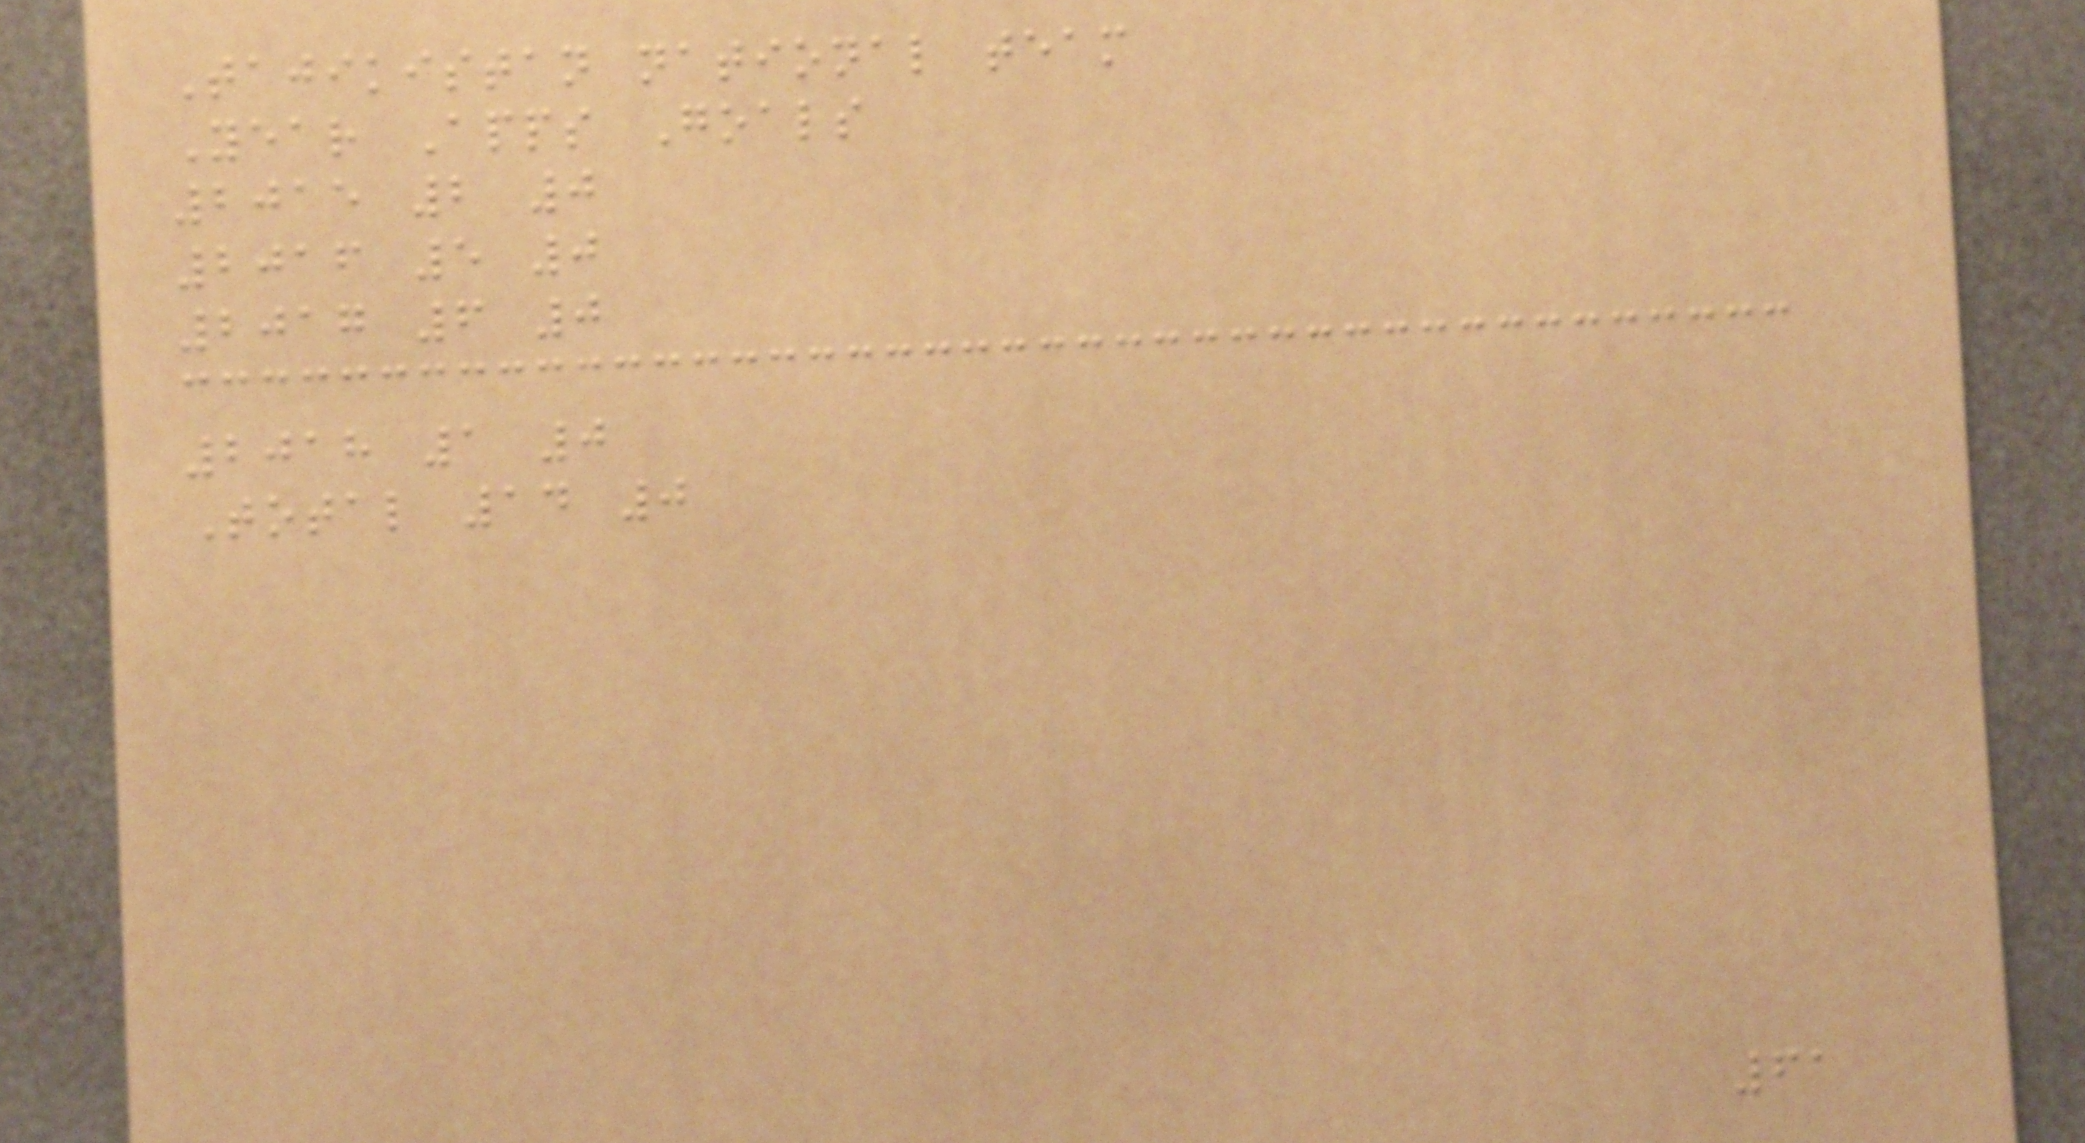Tajikistan national team
Year Apps Goals
2015 2 0
2016 5 0
2017 6 0
2018 1 0
Total 14 0
61
